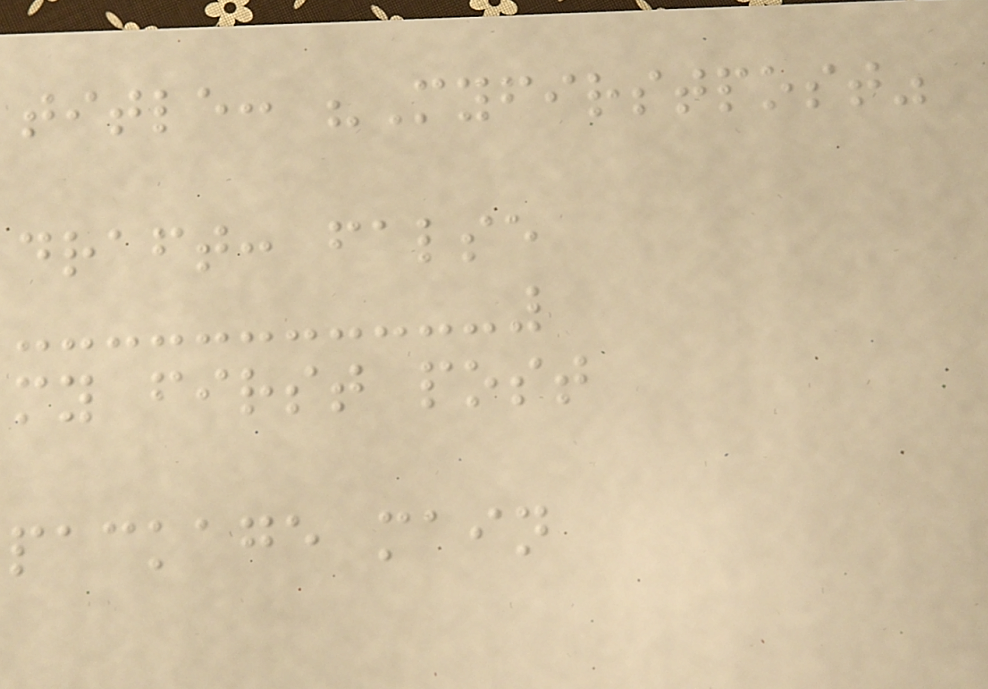title: "Myfirstpost"
draft: false
my first post
package main
